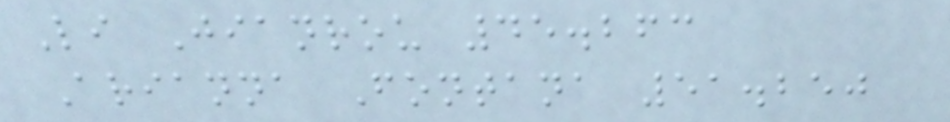Li Jianrou 45.263
Arianna Fontana 51.250
